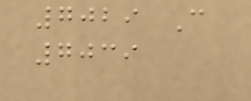7029 C
7039
